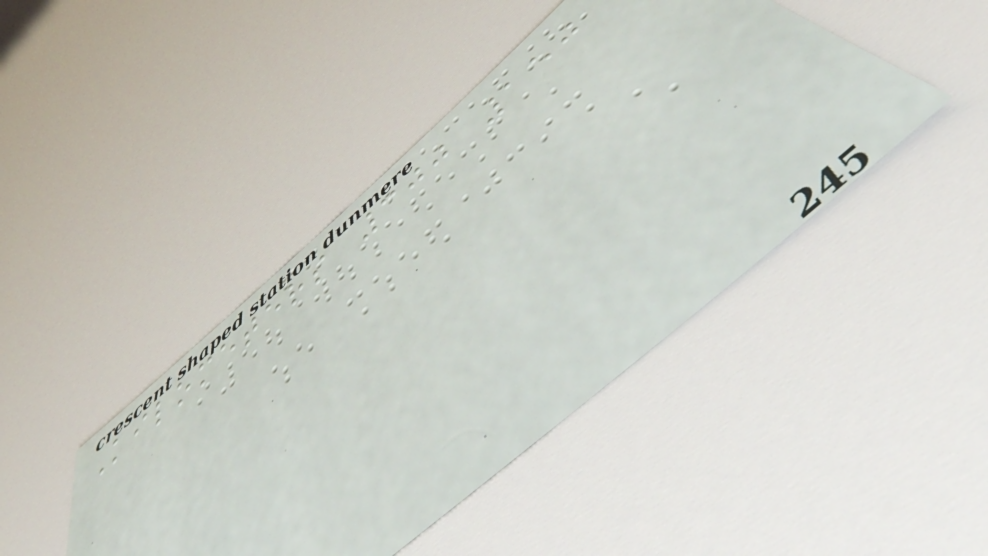Kilometers 300 150
